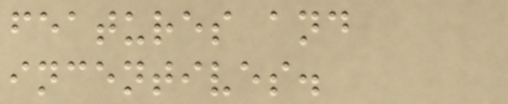features and
incentives.
